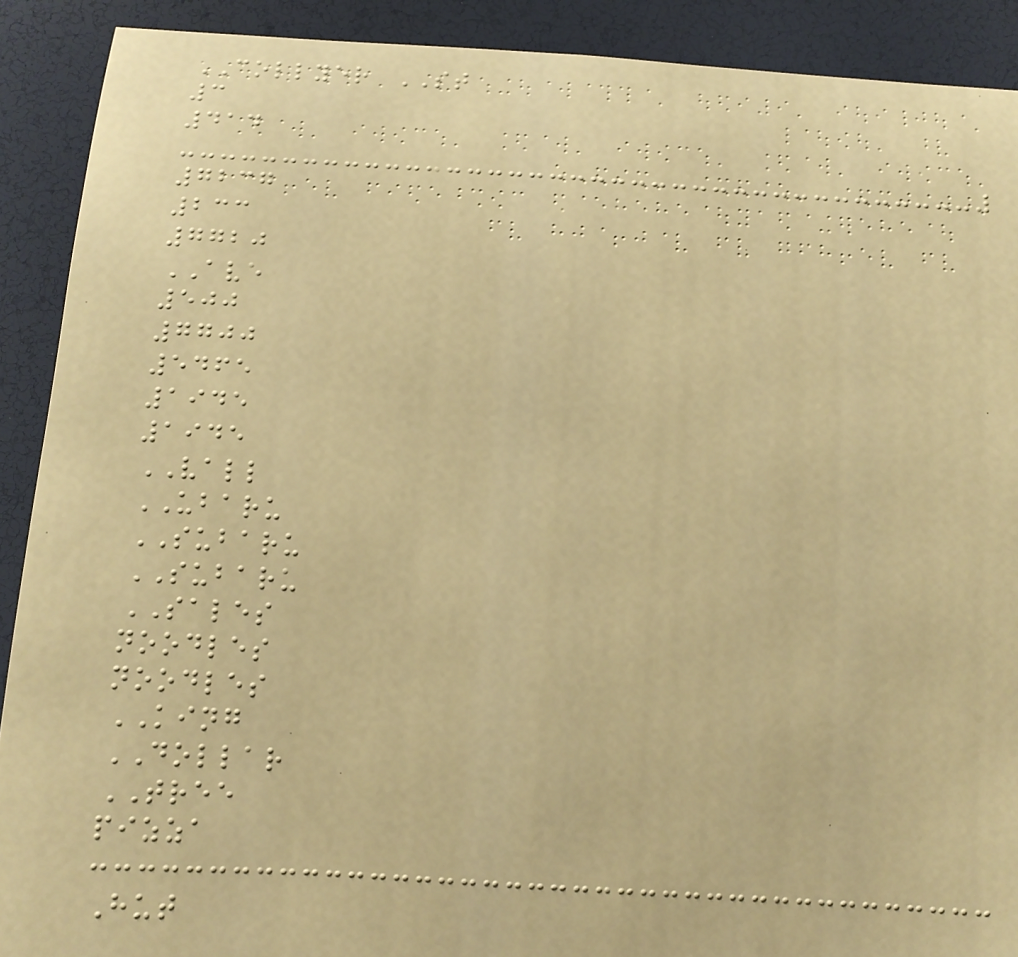COLLYER ST
3
414
7237
233
7720
AVE
500
7700
5465
1945
1945
VALL
UBARU
SUBARU
SUBARU
SALES
noodles
noodles
KING
DOLLAR
TREE
pizza
Hut
